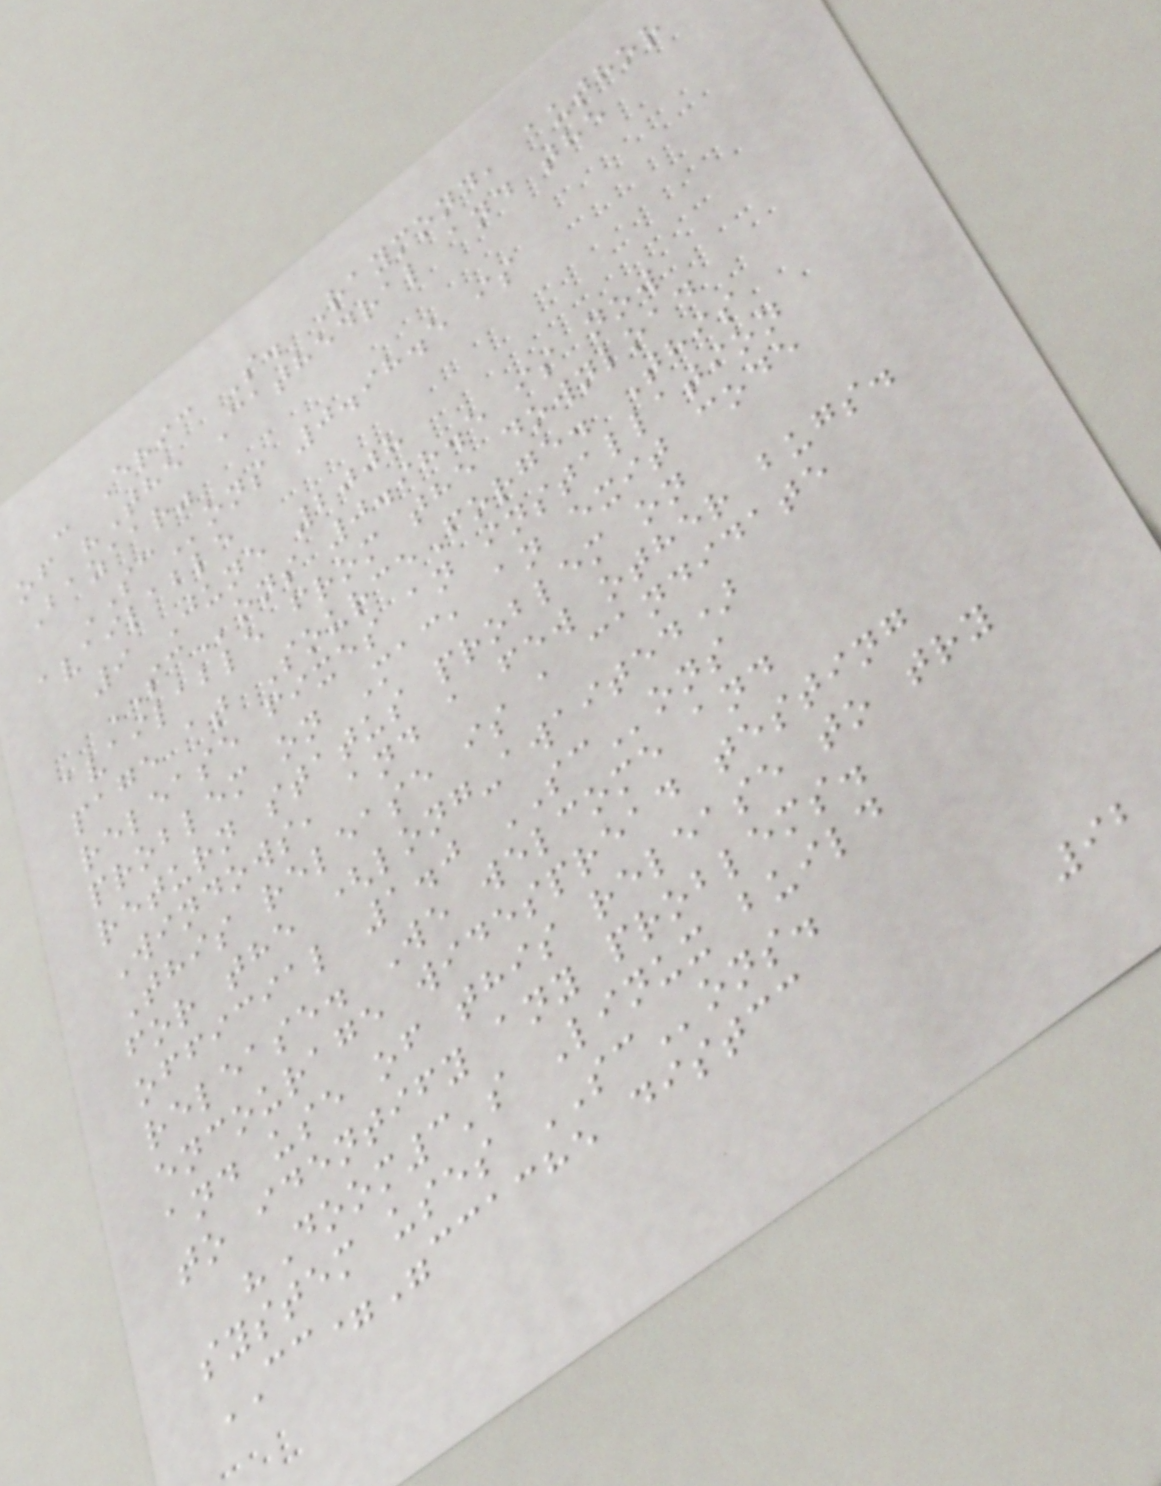- Eric S. Raymond, author
of "The Cathedral and the
Bazaar"
SCons 0.98.5 is
available
9 June 2008
SCons 0.98.5 is now
available from the download
page at SourceForge. This
release fixes an installation
problem on Mac, an exit code
return status problem on
Windows, and a few other bugs.
This release is a candidate
for the (long-awaited)
official 1.0 SCons
release. We welcome and
encourage widespread testing
and use of this release to try
to identify any problems.
"Doom3's Linux build
system uses SCons.
CC="ccache distcc
92
